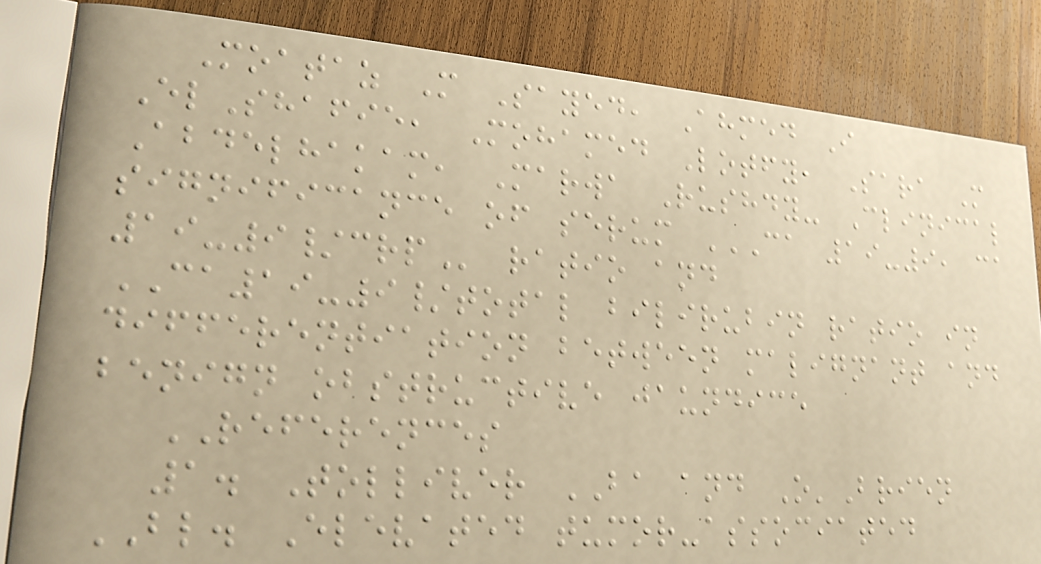Moataz M Sayed, Ahmed I
ElShafie, Mohamed Lotfy, Sara M
Abdelhakam, Marwa Rushdy- Clinical
significance of serum CA 19-9, CA
19-9/CRP ratio and
CA19-9/total bilirubin ratio in
differentiation between malignant and
benign obstructive jaundice
REFERENCES
1. Tolliver BA and O'Brien
BL. Elevated tumor-associated
